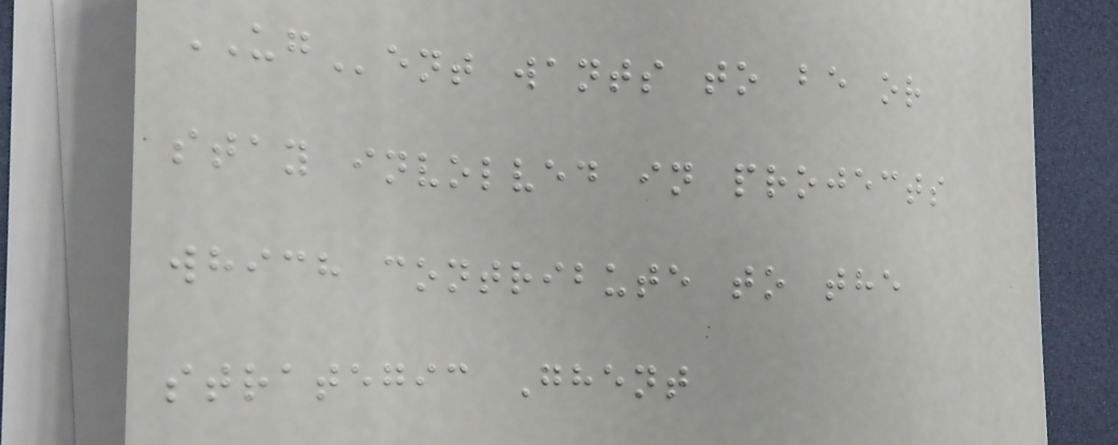UGent wants to be or
stay involved in projects
which contribute to the
strategic Ghent
